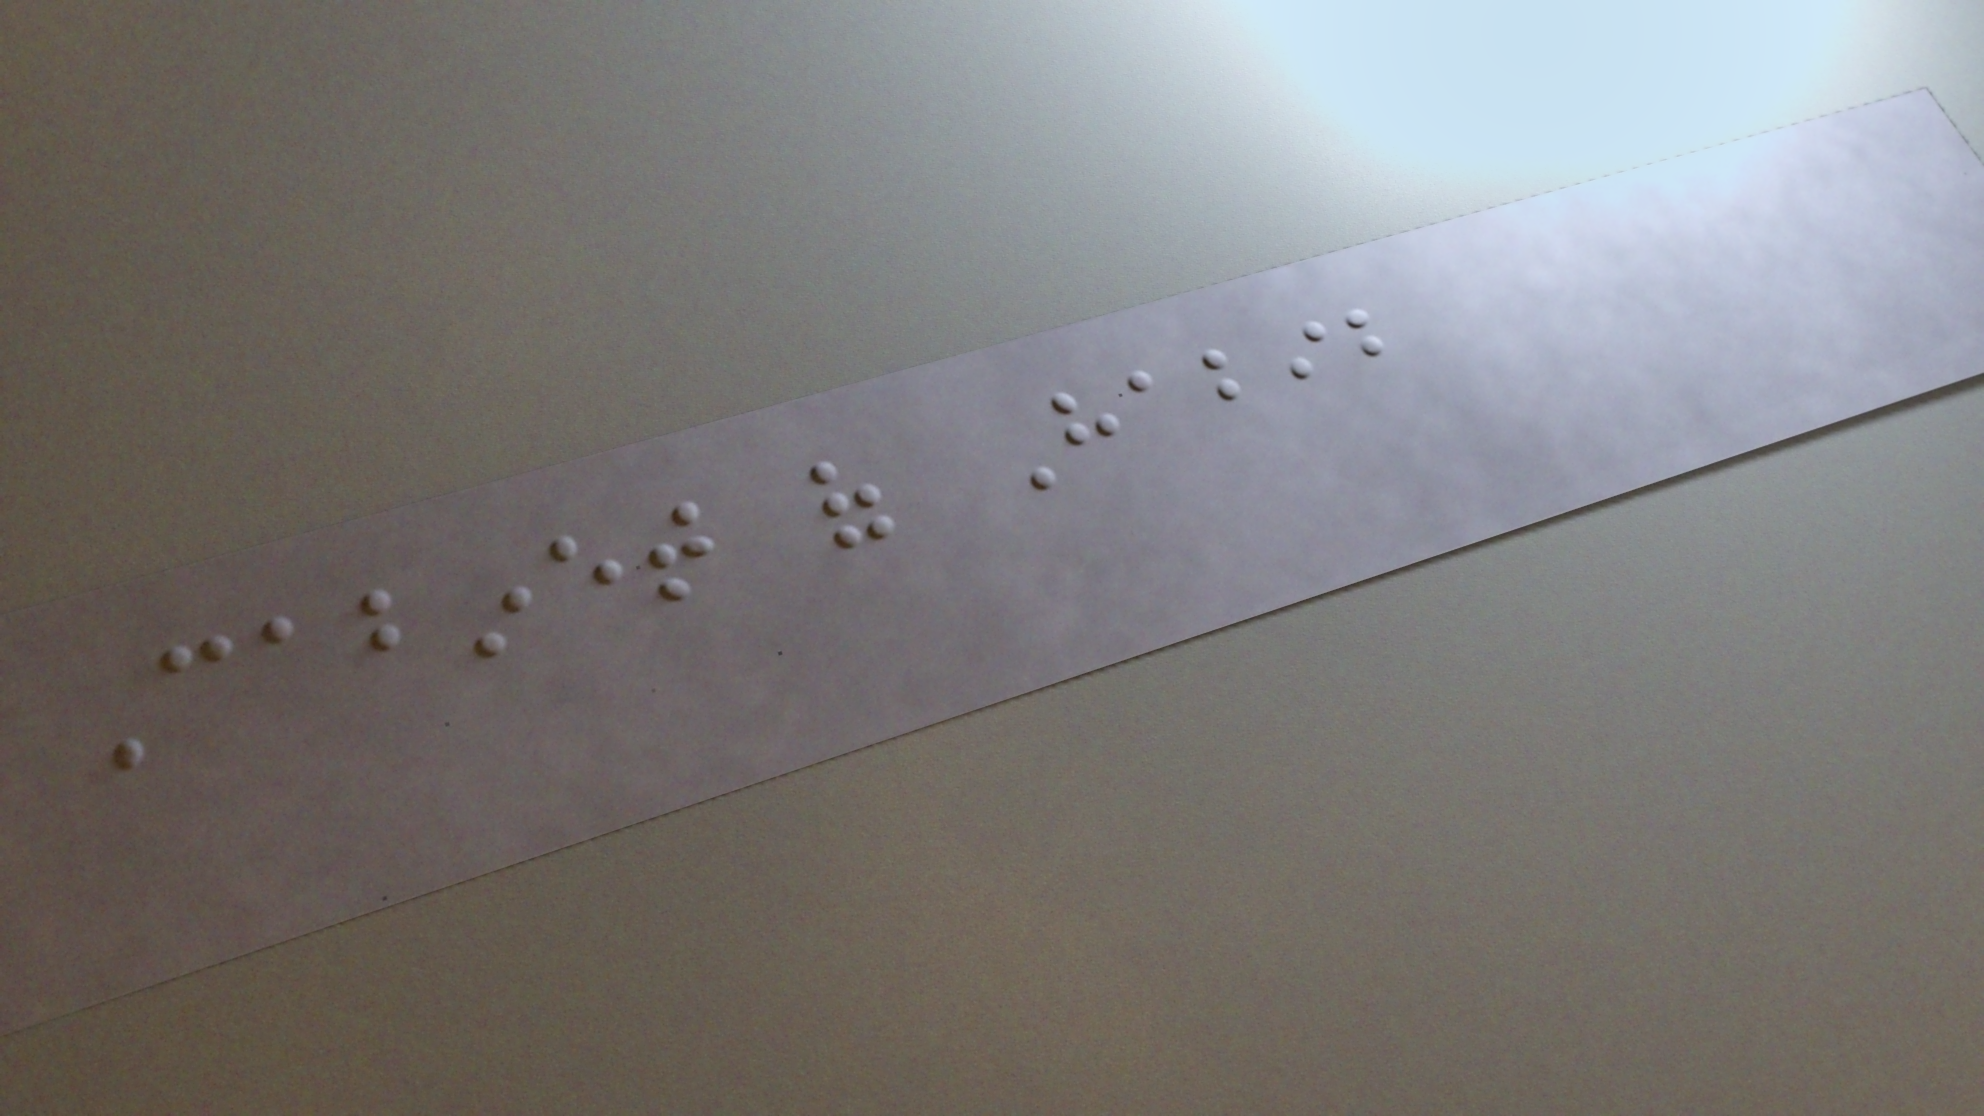Cabinet of Habib
